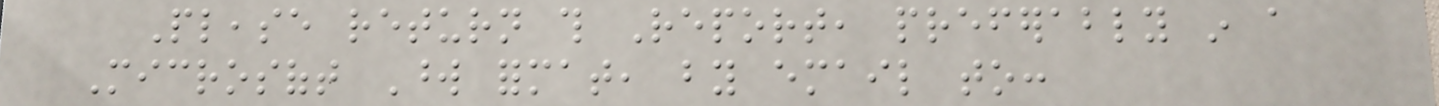Please return this Report, preferably in a
Microsoft Word format, by email to:
